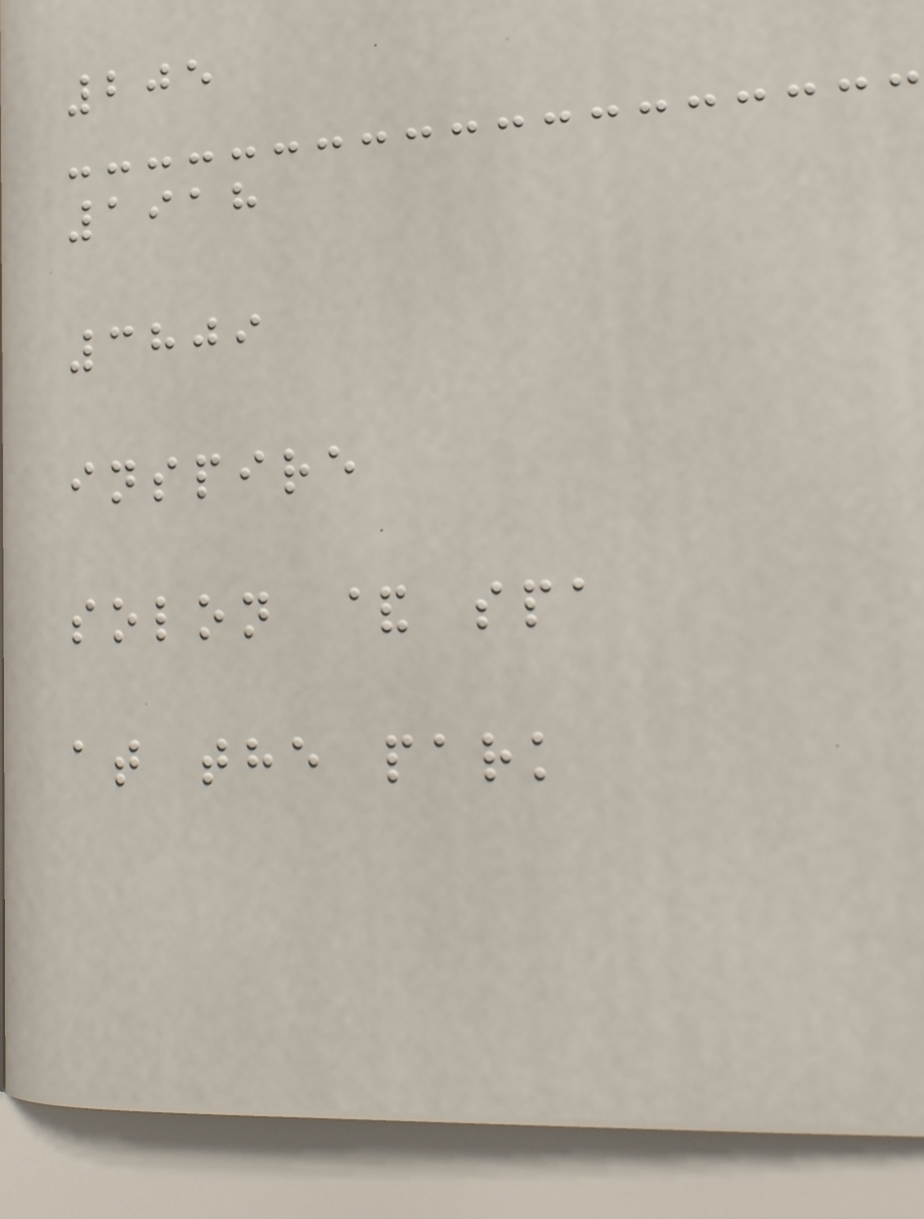205
1918
3809
inspire
solon & spa
at the park
